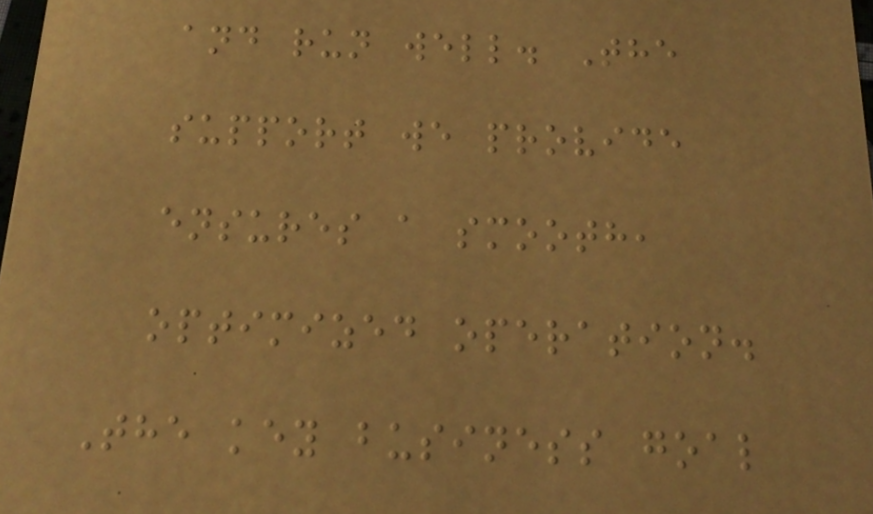and run well. The
support we provide
ensures a smooth,
optimized operation.
The key business goal
